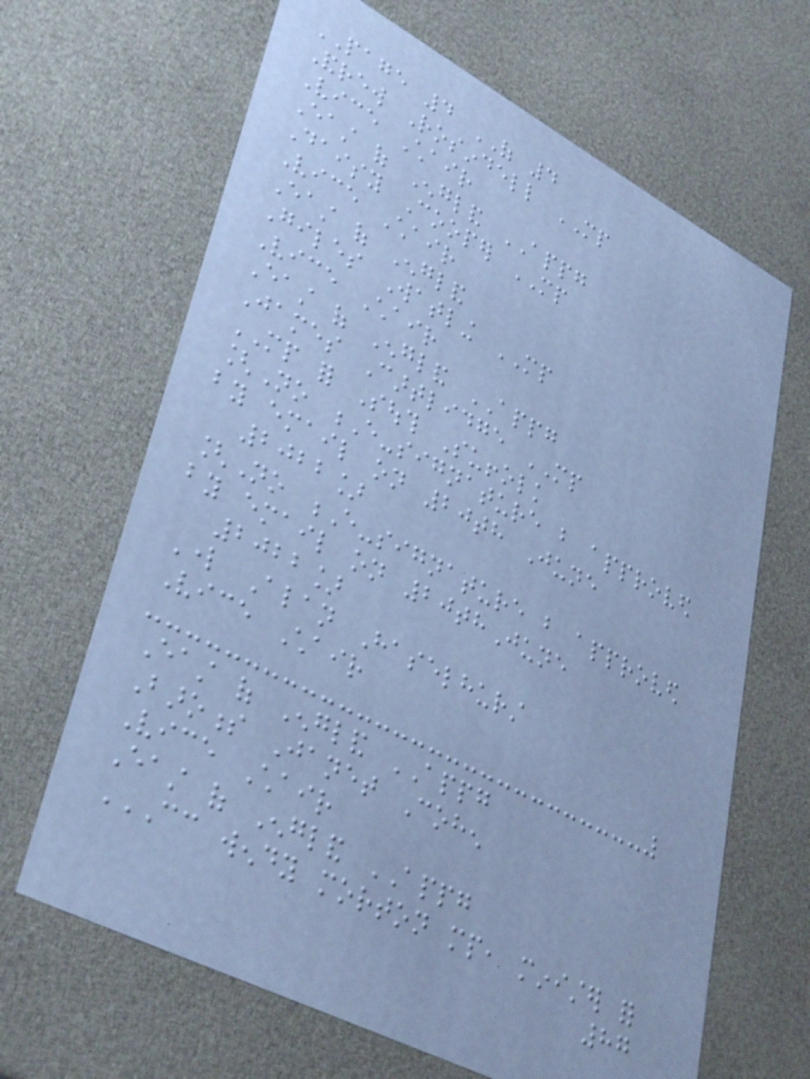PAGE 4 OF 4
Andrew Rosindell MP
Vice Chair
East of England APPG
Daisy Cooper MP
Vice Chair
East of England
Giles Watling MP
Vice Chair
East of England APPG
James Cartlidge MP
MP for South Suffolk
[No E-signature but approved
by email on 20th June
2022]
[No E-signature but approved
by email on 20thJune
2022]
Lord Alan Haselhurst
Vice Chair
East of England APPG
Baroness Janet Cohen
Vice Chair
East of England APPG
CC WENDY MORTON MP, MINISTER FOR
87
